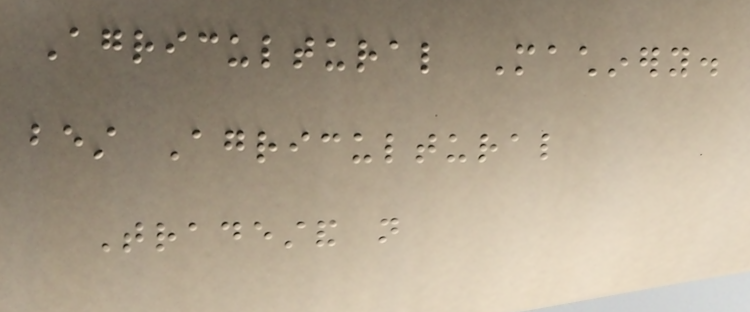Agricultural Machinery.
best Agricultural
Tradestand not
